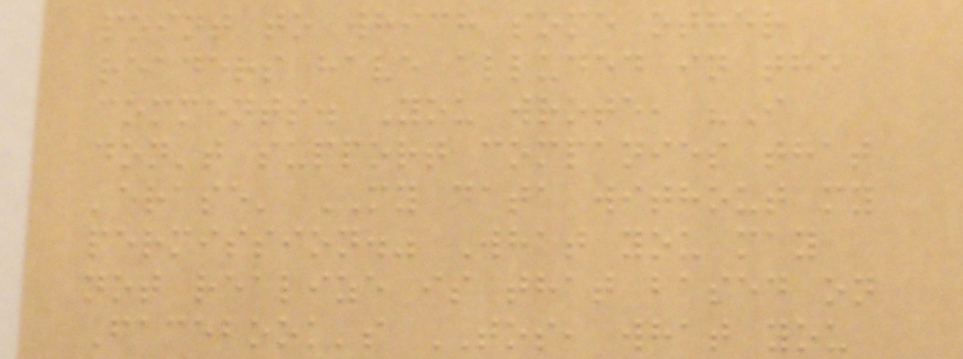point to which some other
readers have alluded in the
comments. You wrote, "I
don't support companies that
'erase' MY data without my
permission." What you may
not realize is that based on
Facebook's TOS, what you
